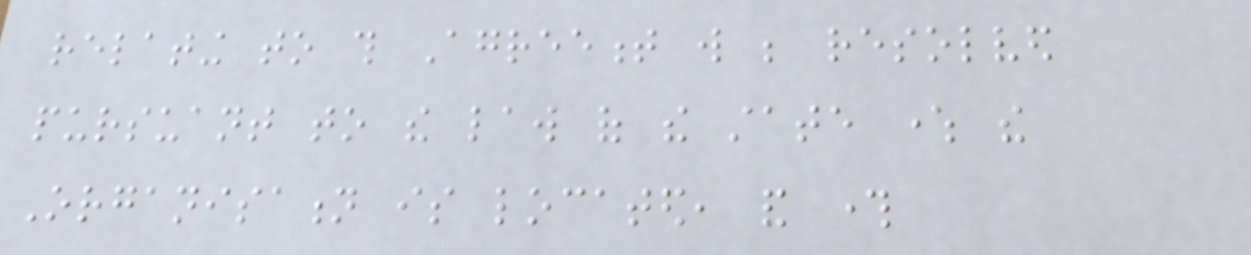relating to this Agreement will be resolved
pursuant to the law of the state where the
Organisation is located, and through
